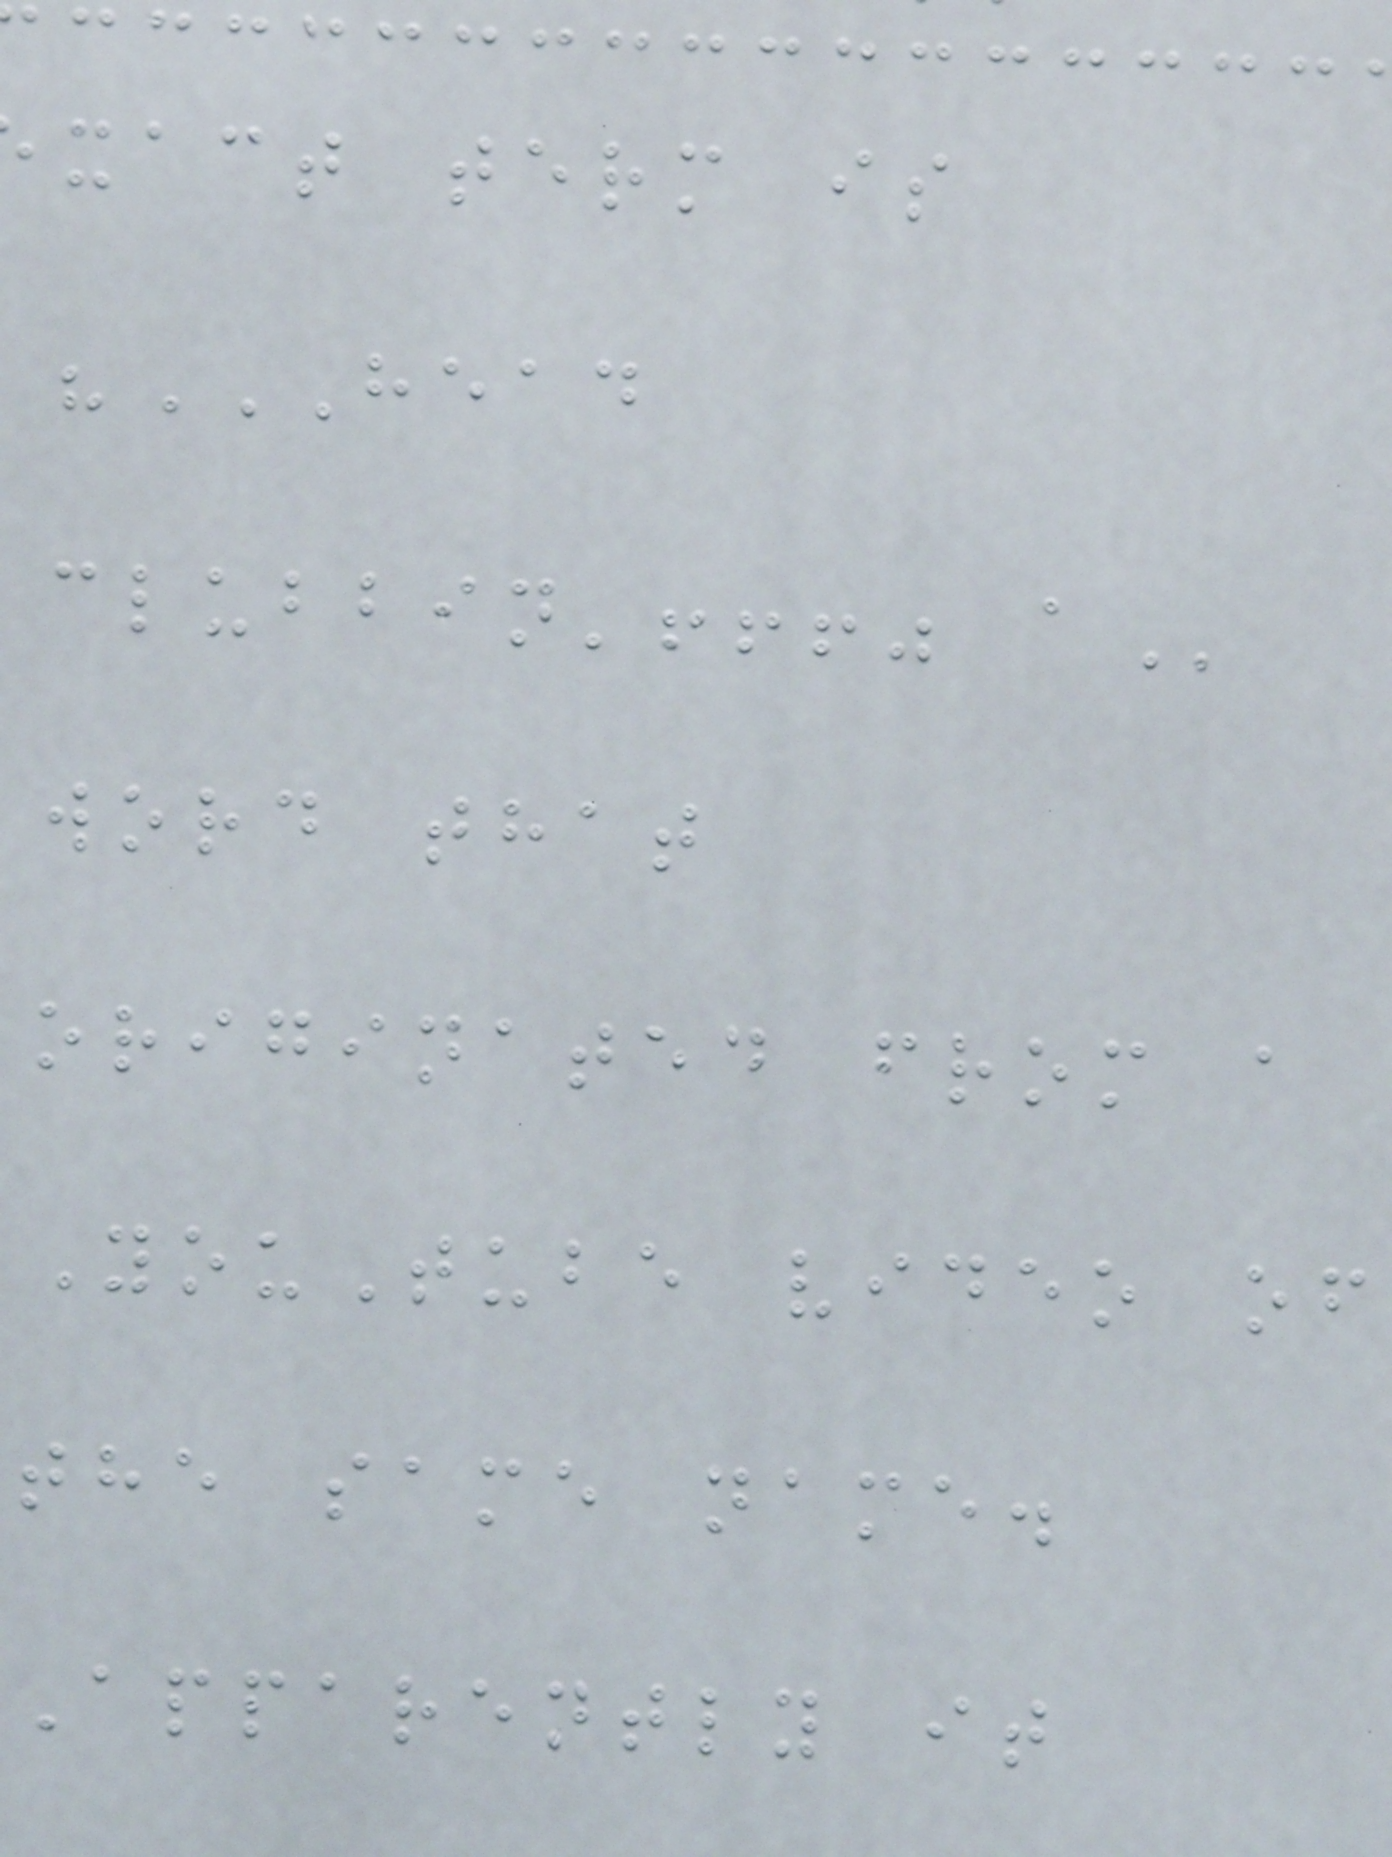xact term is
"HEAD
clubbin'!!!"
word that
originated from a
YouTube video of
the same name.
Apparently it
